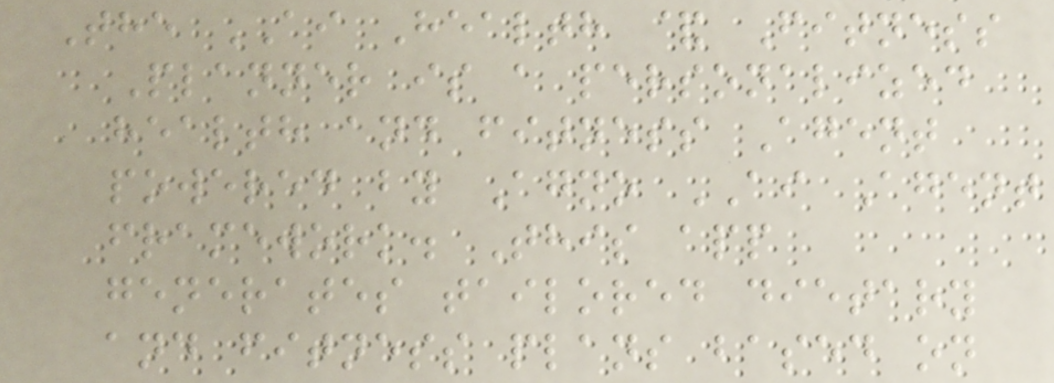The AI Health & Fitness
Planner is a personalized
health and fitness Agent
powered by Agno AI Agent
framework. This app
generates tailored dietary
and fitness plans based on
